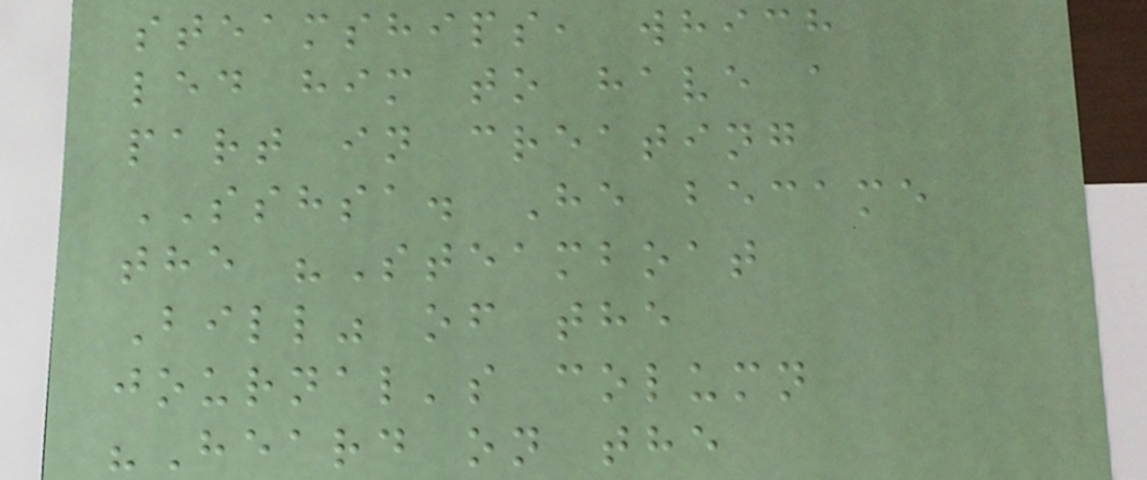steamships, which
led him to have a
part in creating
SSHSA. He became
the "Steamboat
Bill" of the
journal's column
"Heard on the
